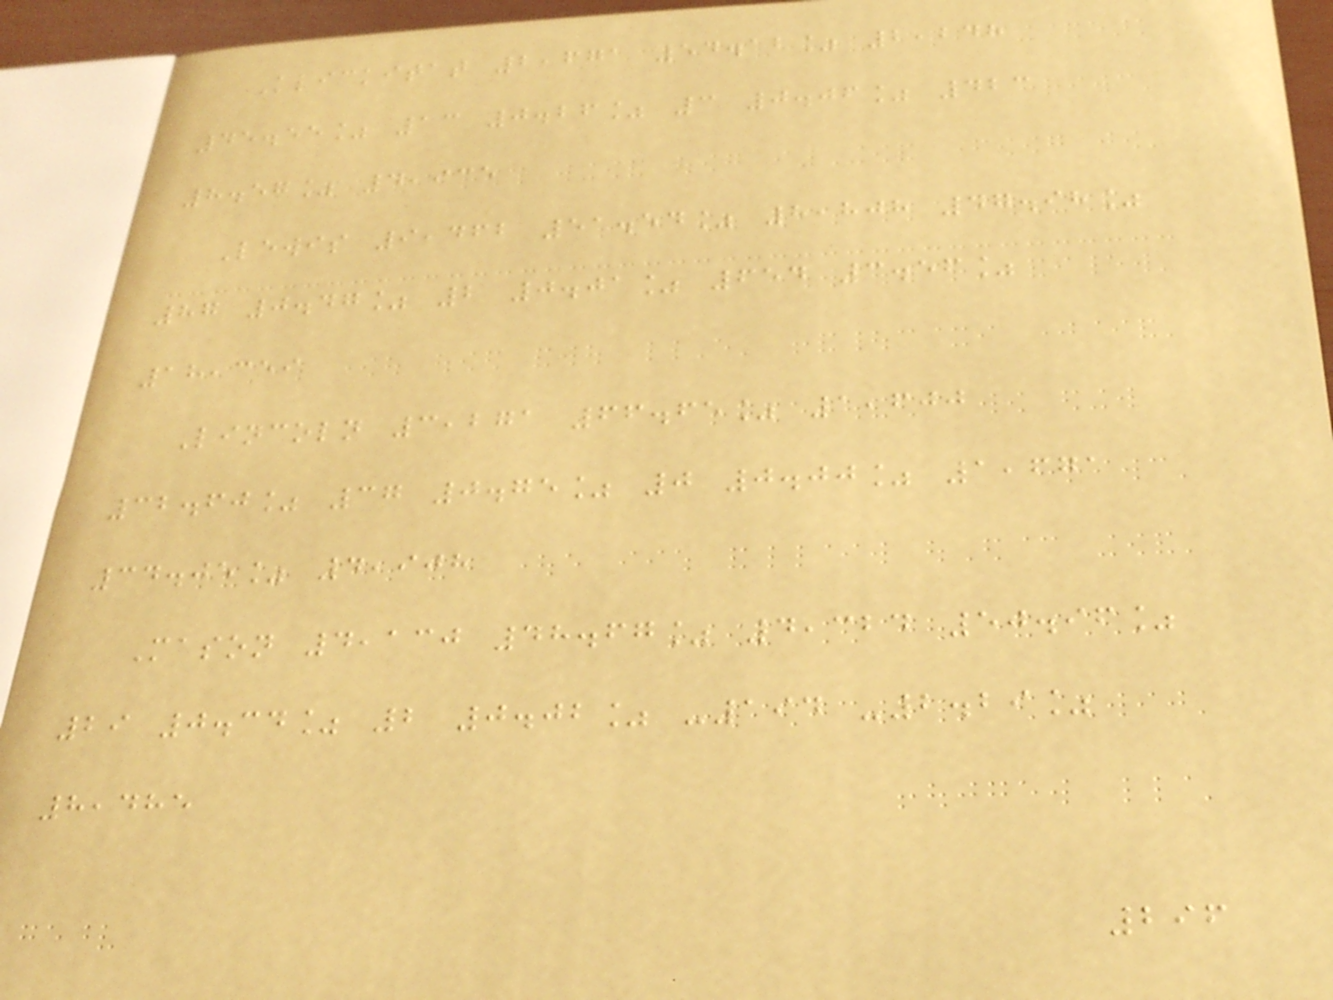Klickitat 2,671 54.12% 2,248
45.55% 13 0.26% 3 0.06% 423
8.57% 4,935
Lewis 9,462 51.54% 8,808 47.98%
87 0.47% 2 0.01% 654 3.56%
18,359
Lincoln 3,271 66.65% 1,600
32.60% 37 0.75% 0 0.00% 1,671
34.05% 4,908
Mason 4,130 48.67% 4,324 50.96%
29 0.34% 2 0.02% -194 -2.29%
8,485
296
